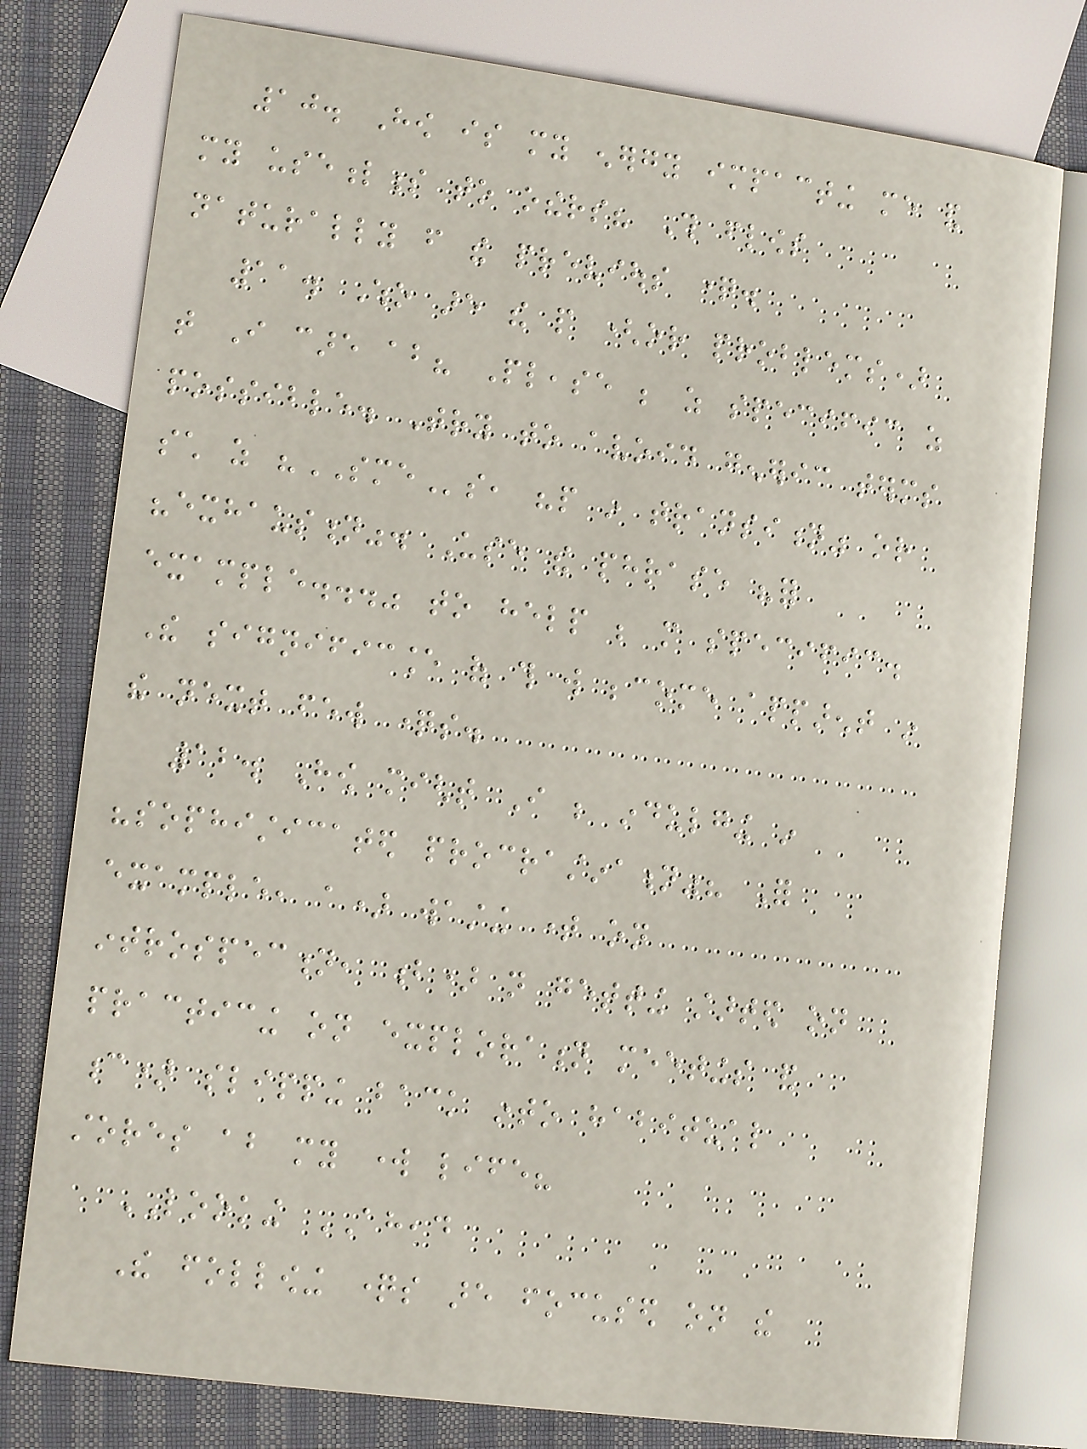10. How is my energy impacting me and
my usefulness to others? This flows
naturally from the previous question.
11. Who are the people (or problems)
that I care about? Please be as specific as
possible. Try to avoid generic terms
such as "SMEs, "people in transition" or
"exhaustion". Use the phrase "for
example..." to help be more specific.
The significance of this will become apparent in
the next few questions.
12. How might I be indulging in
"sophisticated procrastination"? For
example, a) wasting time on
introspection, b) not getting started on
practicing on exploration meetings and
c) slipping back into habitual
stores about my work life?
LOOKING AHEAD
The following questions are focused on the
